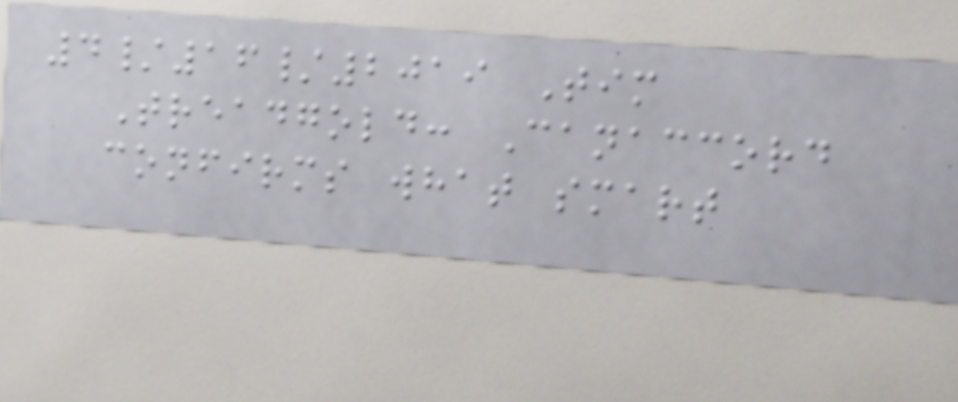4/16/2019 Tim
Treadgold: Canaccord
confirms what smart
